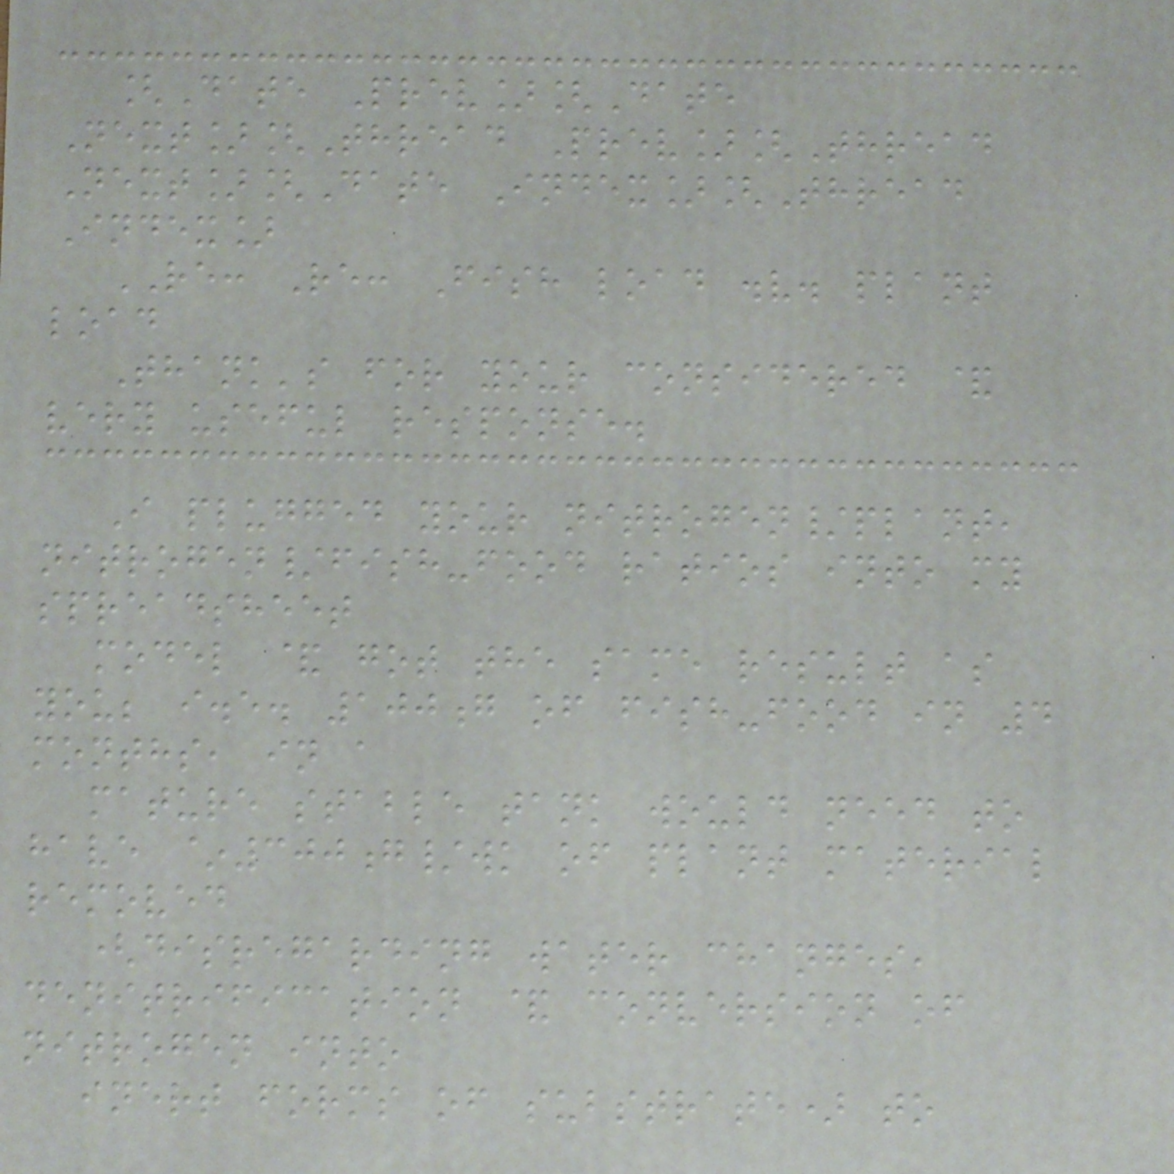[Date Prev][Date
Next][Thread Prev][Thread
Next][Date Index][Thread
Index]
RE: Re: Fish load .v. plant
load
Thank's for your considered &
very useful response.
I plugged your nitrogen/plant,
nitrogen/fish-food ratios into my
spreadsheet
model & got the same result as
you; i.e. 100g of fish-food in 4
months, in a
mature stable tank would need to
have ~300g/wk of plant material
removed
(disregarding water changes,
denitrification & conversion of
nitrogen into
inert forms of substrate) to
